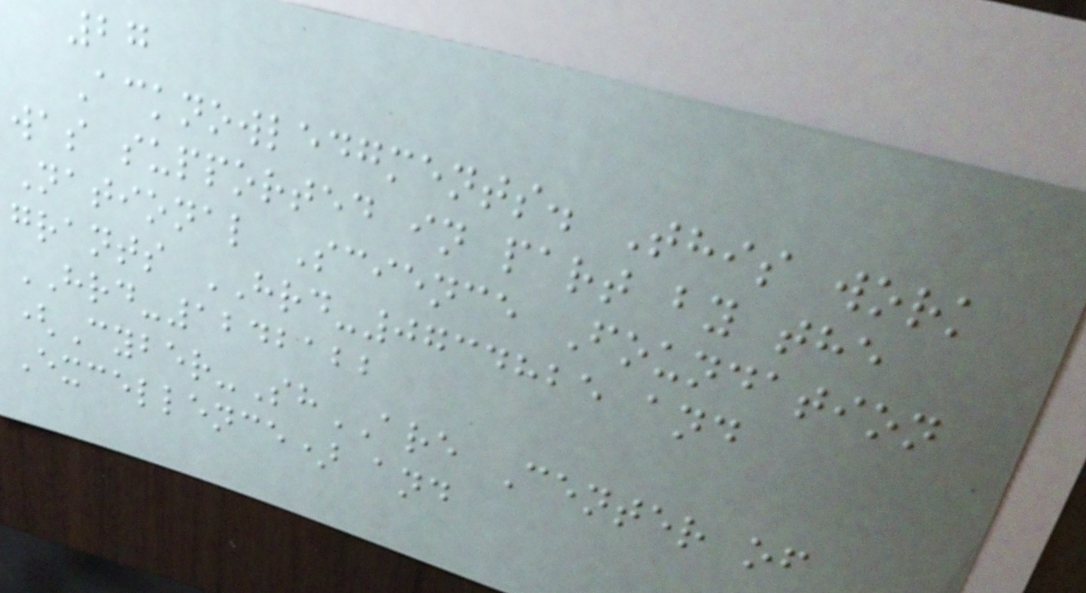27
Acknowledgments. This work
was supported in part by the
National Science Foundation
grants HRD-0734825 and
HRD-1242122
(Cyber-ShARE Center of
Excellence) and
